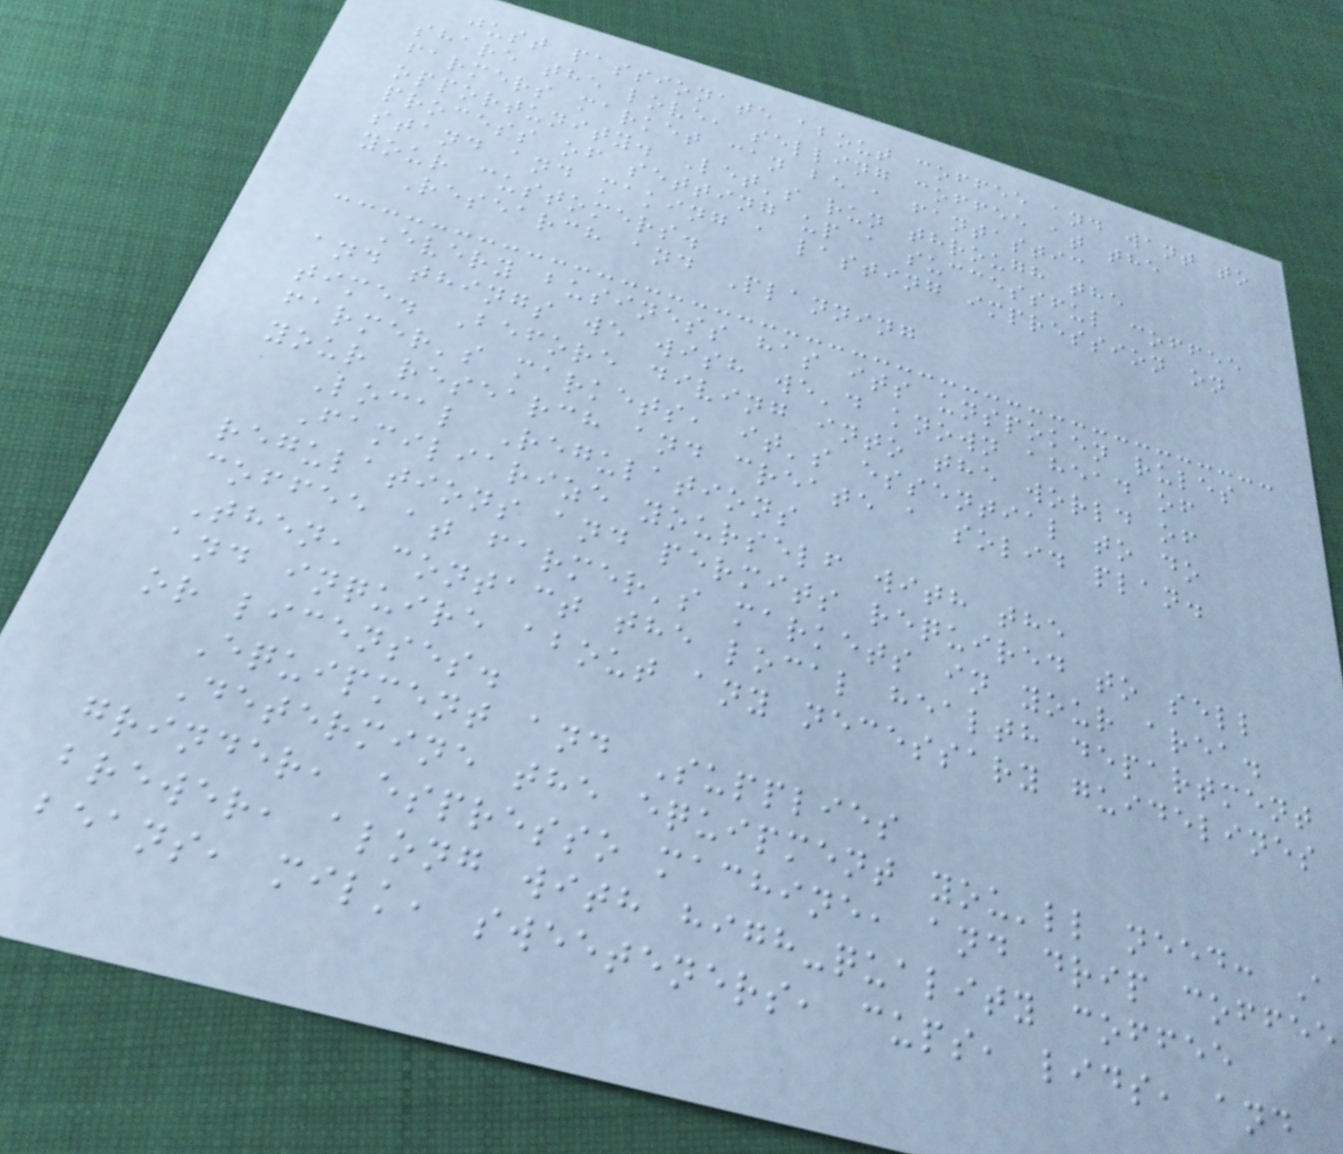just passionate about coffee and want to
share the love, selling coffee at the
farmers market can be a fantastic
opportunity. Let's run through the
process of setting up a successful coffee
stand and making a lasting impression on
your customers.
Research and Planning
Every business has its unspoken rules
and things we wish we'd known ahead of
time. Before diving into the world of
farmer's markets, it's essential to do
your research and create a solid plan.
Local Regulations
Familiarize yourself with the
regulations and permits required to sell
coffee at farmer's markets in your area.
Then, contact the local health department
and inquire about any necessary guidelines
or licenses.
Equipment and Supplies
Determine the equipment you'll need: A
grinder, espresso machine, and drip coffee
brewer, along with high-quality coffee
beans, milk, sweeteners, cups, lids, and
